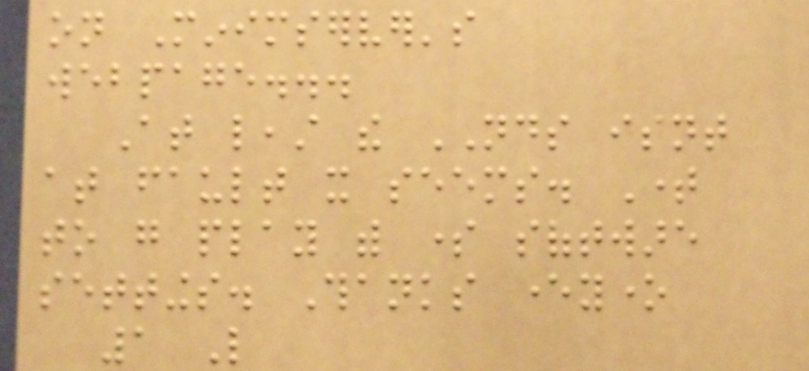on Minimserver's
webpage...
At least the NDS isnt
at fault it seems. Time
to go play with some software
settings. Thanks everyone
1 Like
